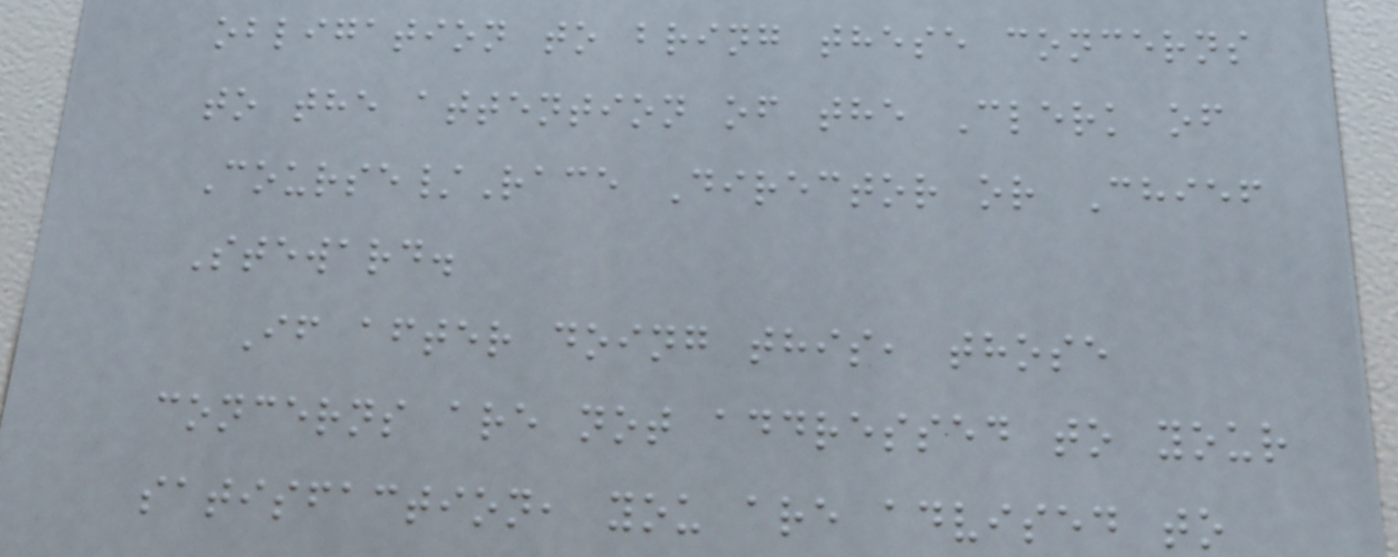obligation to bring these concerns
to the attention of the Clerk of
Course/Race Director or Chief
Steward.
If after doing this, those
concerns are not addressed to your
satisfaction, you are advised to
